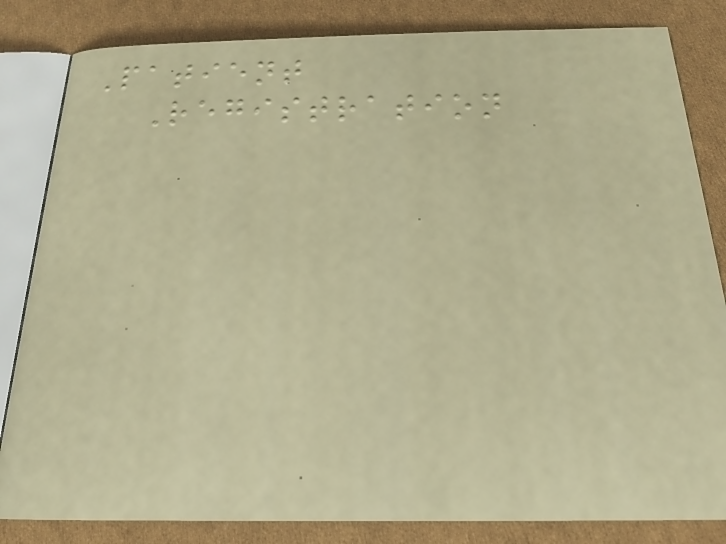Patient
Registration
